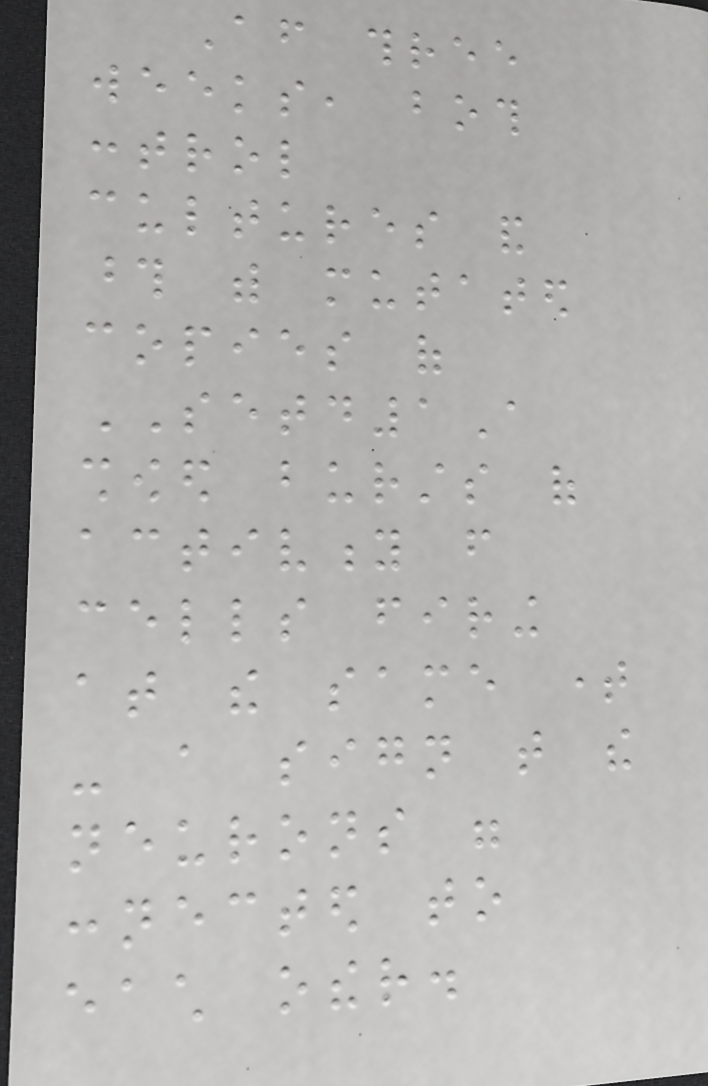After three
weeks, both
control
cultures and
those with mutated
copies of
SETD1A
showed bursts of
activity from
cells firing
at the same time
- a sign that the
neurons were
connected to
each other.
